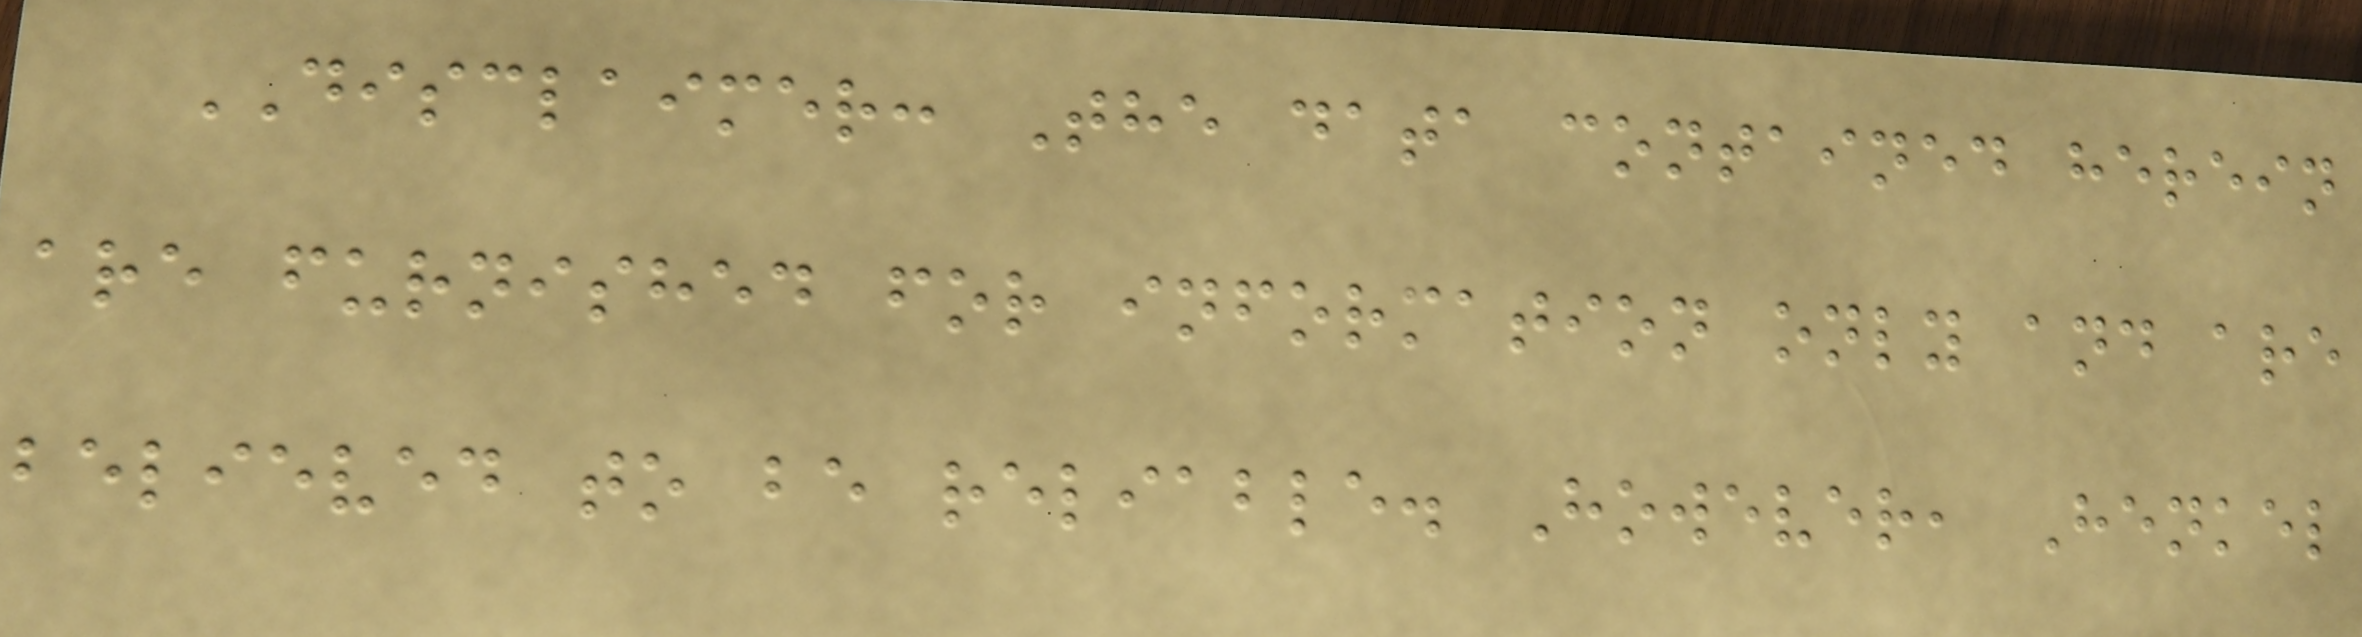DISCLAIMER: The data contained herein
are furnished for information only and are
believed to be reliable. However, Henkel
